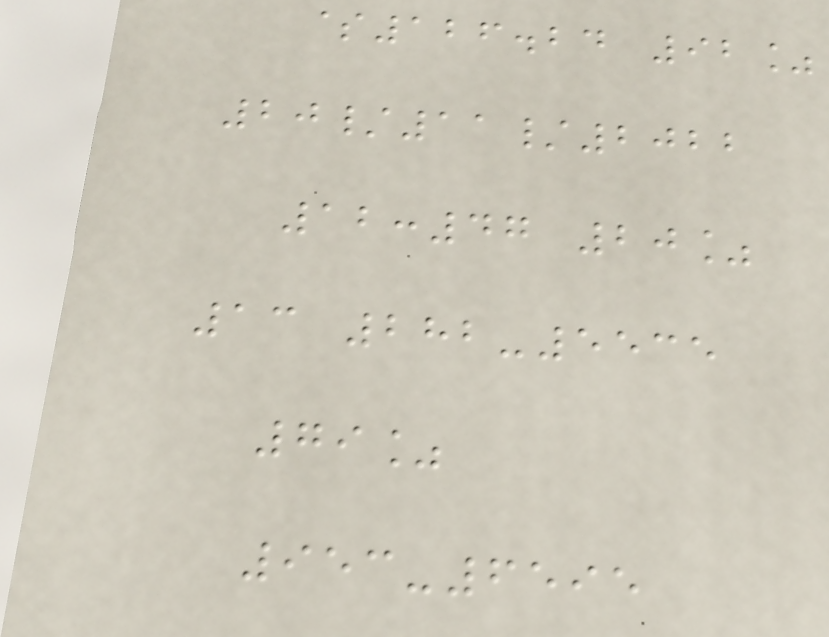$126.24 92%
20/11/2022
12:47 20%
13 282-5535
79%
953-6595
